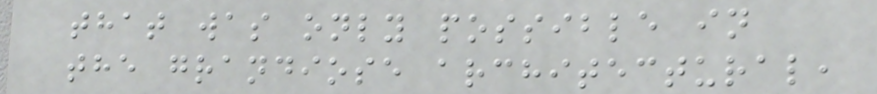that was only possible in
the grandiose architectural,
